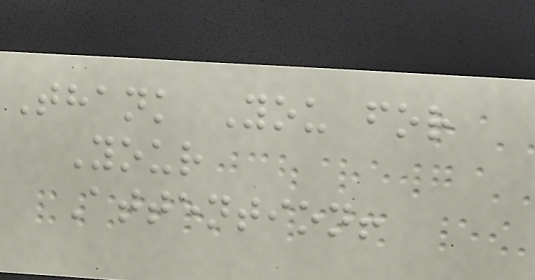Thank You for
Your
Attention!
